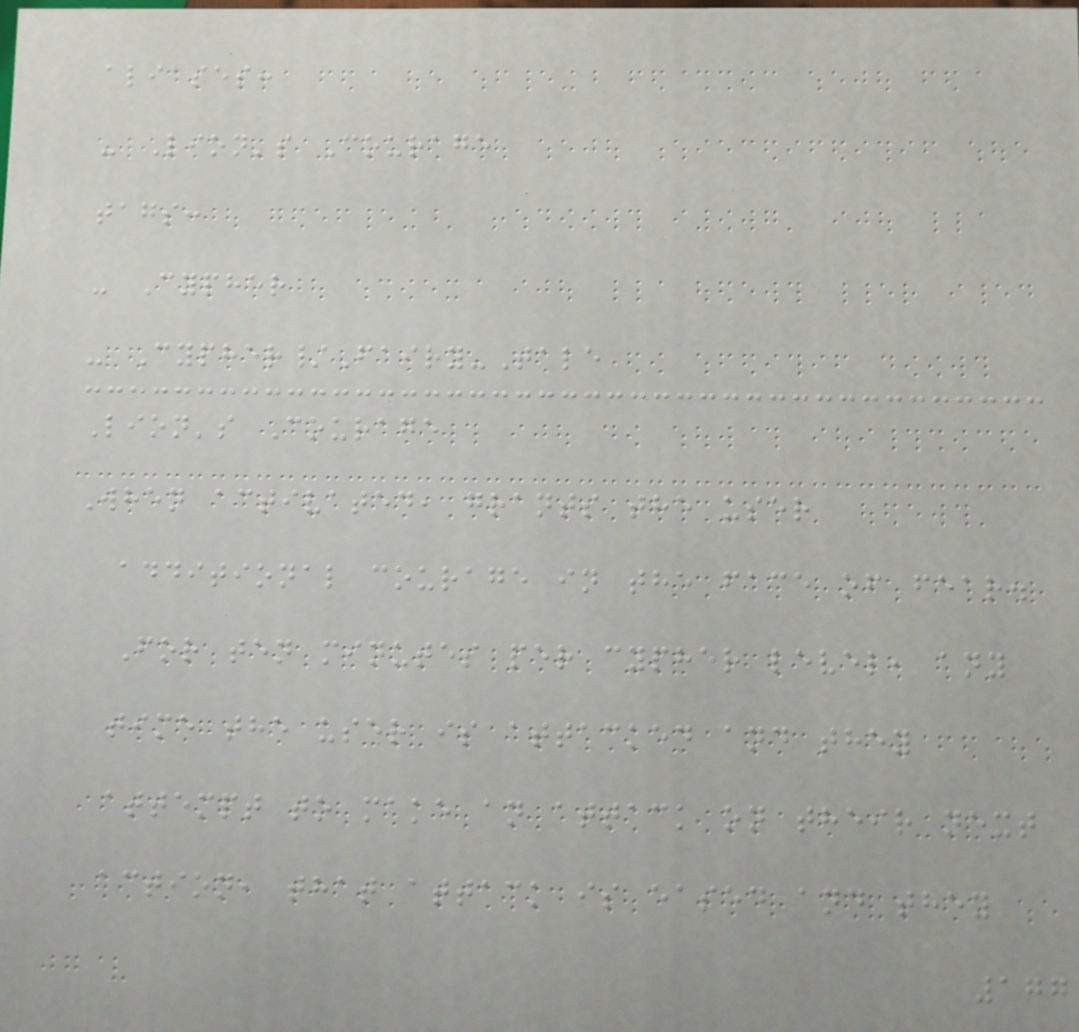aliases:
- Lion's Courage
tags:
- Cypher
- Cypher/Fairy-Tale
Lion's Courage
When activated, grants the user
additional courage in the face of fear.
For ten minutes per cypher level, any
time the user is attacked and they
attempt to make an attack on their next
action, that attack is eased and they
177
